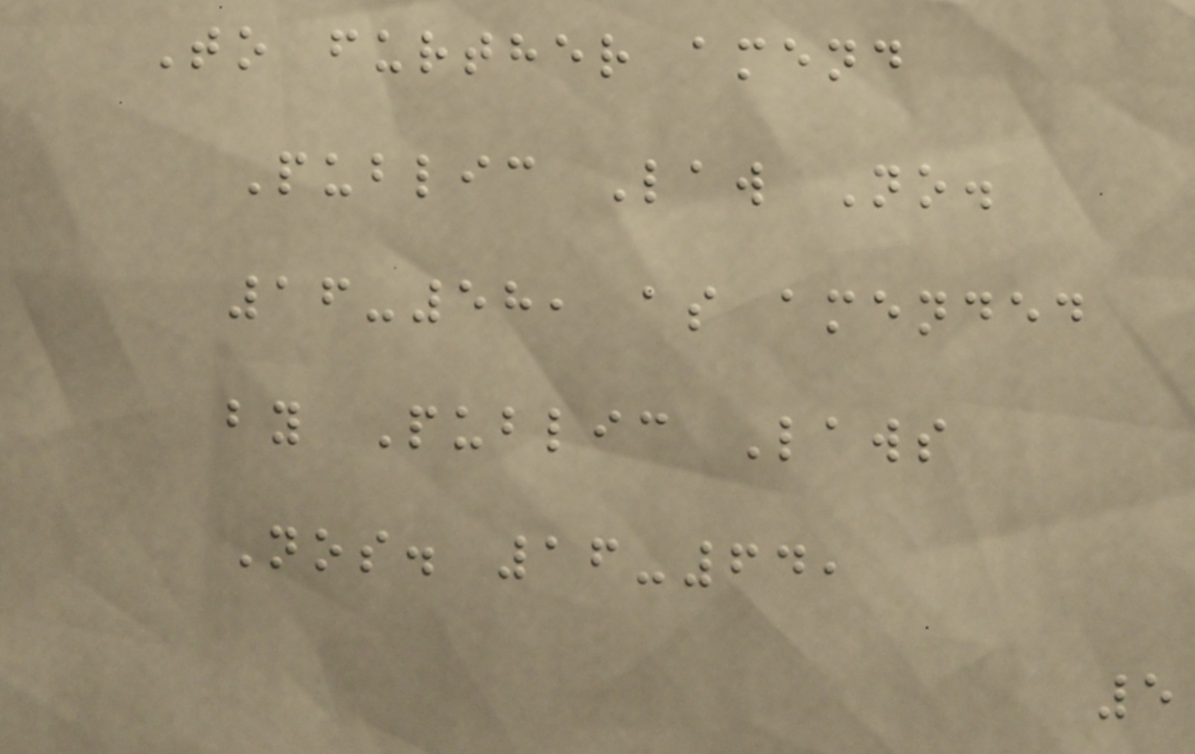To further amend
Public Law No.
16-58, as amended
by Public Laws
Nos. 16-64,
5
